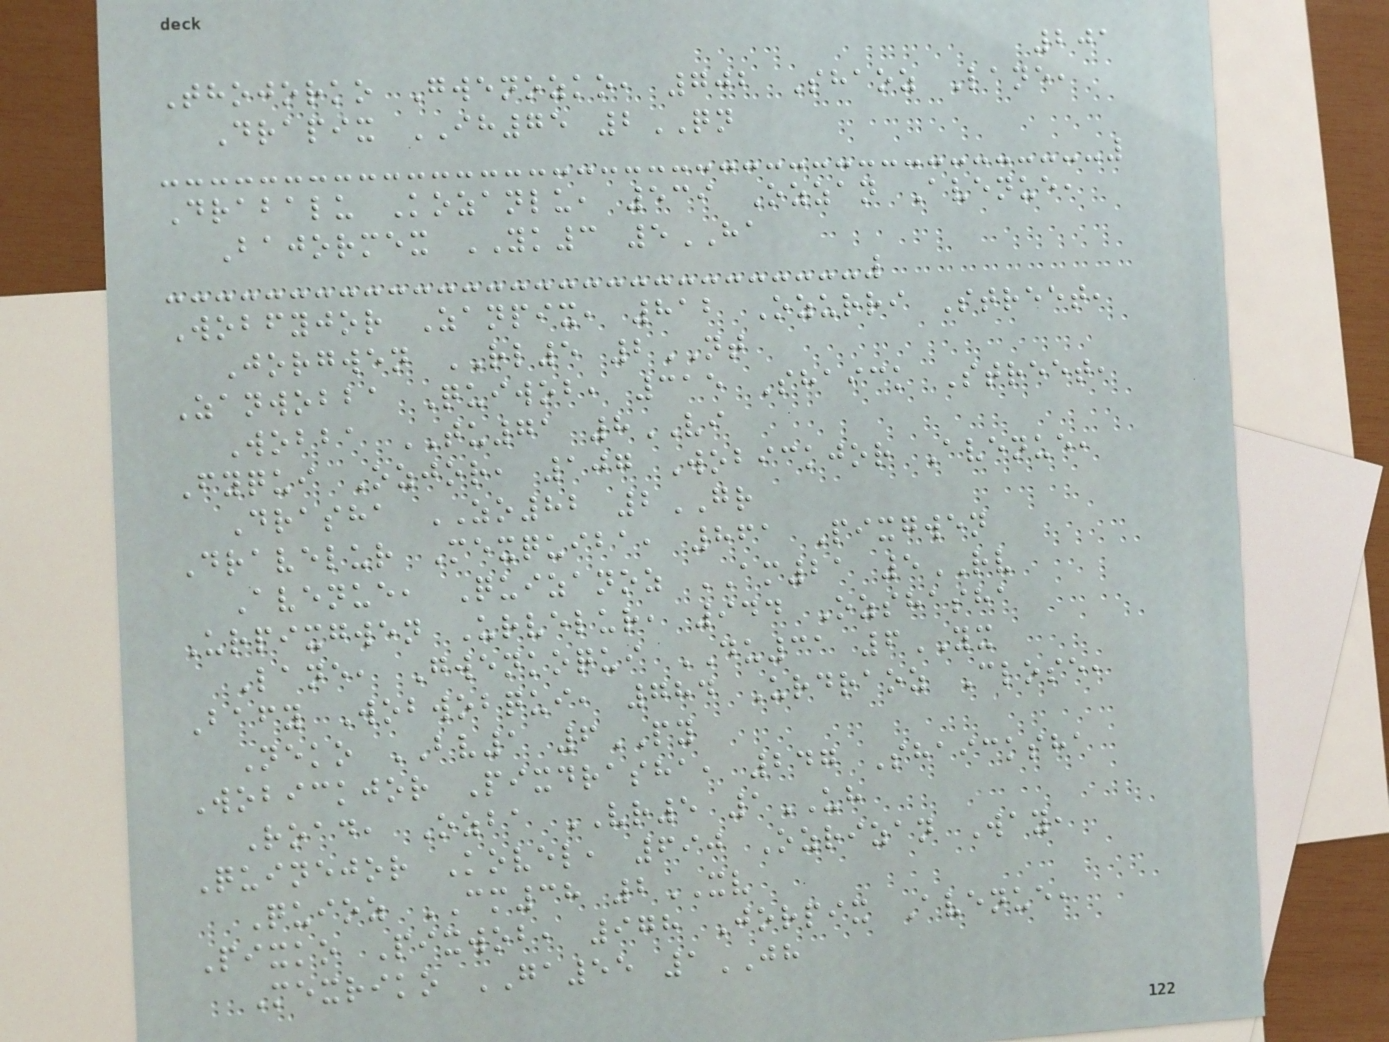201
Thojorko Gwenozko, 702 Shaoz Lane,
Drapix IH75 2QN
Drabalu Kozanlu, 539 Ozzan Avenue,
Bajormex YK3 5HA
Wobfyjor Zanpix, 812 Ozurri Street,
Jorgwen RL5 2NT
Zanwobba Quiwob, 315 Shaick Street,
Wobba TU71 8VI
Fyqui Ozjor, 107 Wobickjor Avenue,
Drasha ZO82 2GR
Dravelur Mexquiba, 861 Pixgwen
Avenue, Quizanoz AM21 5RV
Urpixgwen Urvelur, 944 Ozshasha
Lane, Gwenkoqui DU31 6YX
Bafy Wobwobqui, 784 Urdraoz Close,
Neko BV1 6PY
Wobickjor Pixdrasha, 247 Shaicksha
Road, Ozba VR5 1UH
Quinejor Kovel, 690 Ozrizan Way,
Quioz CM38 2XV
Pixko Pixwob, 978 Jorpix Avenue,
Mexriko GA55 1JH
